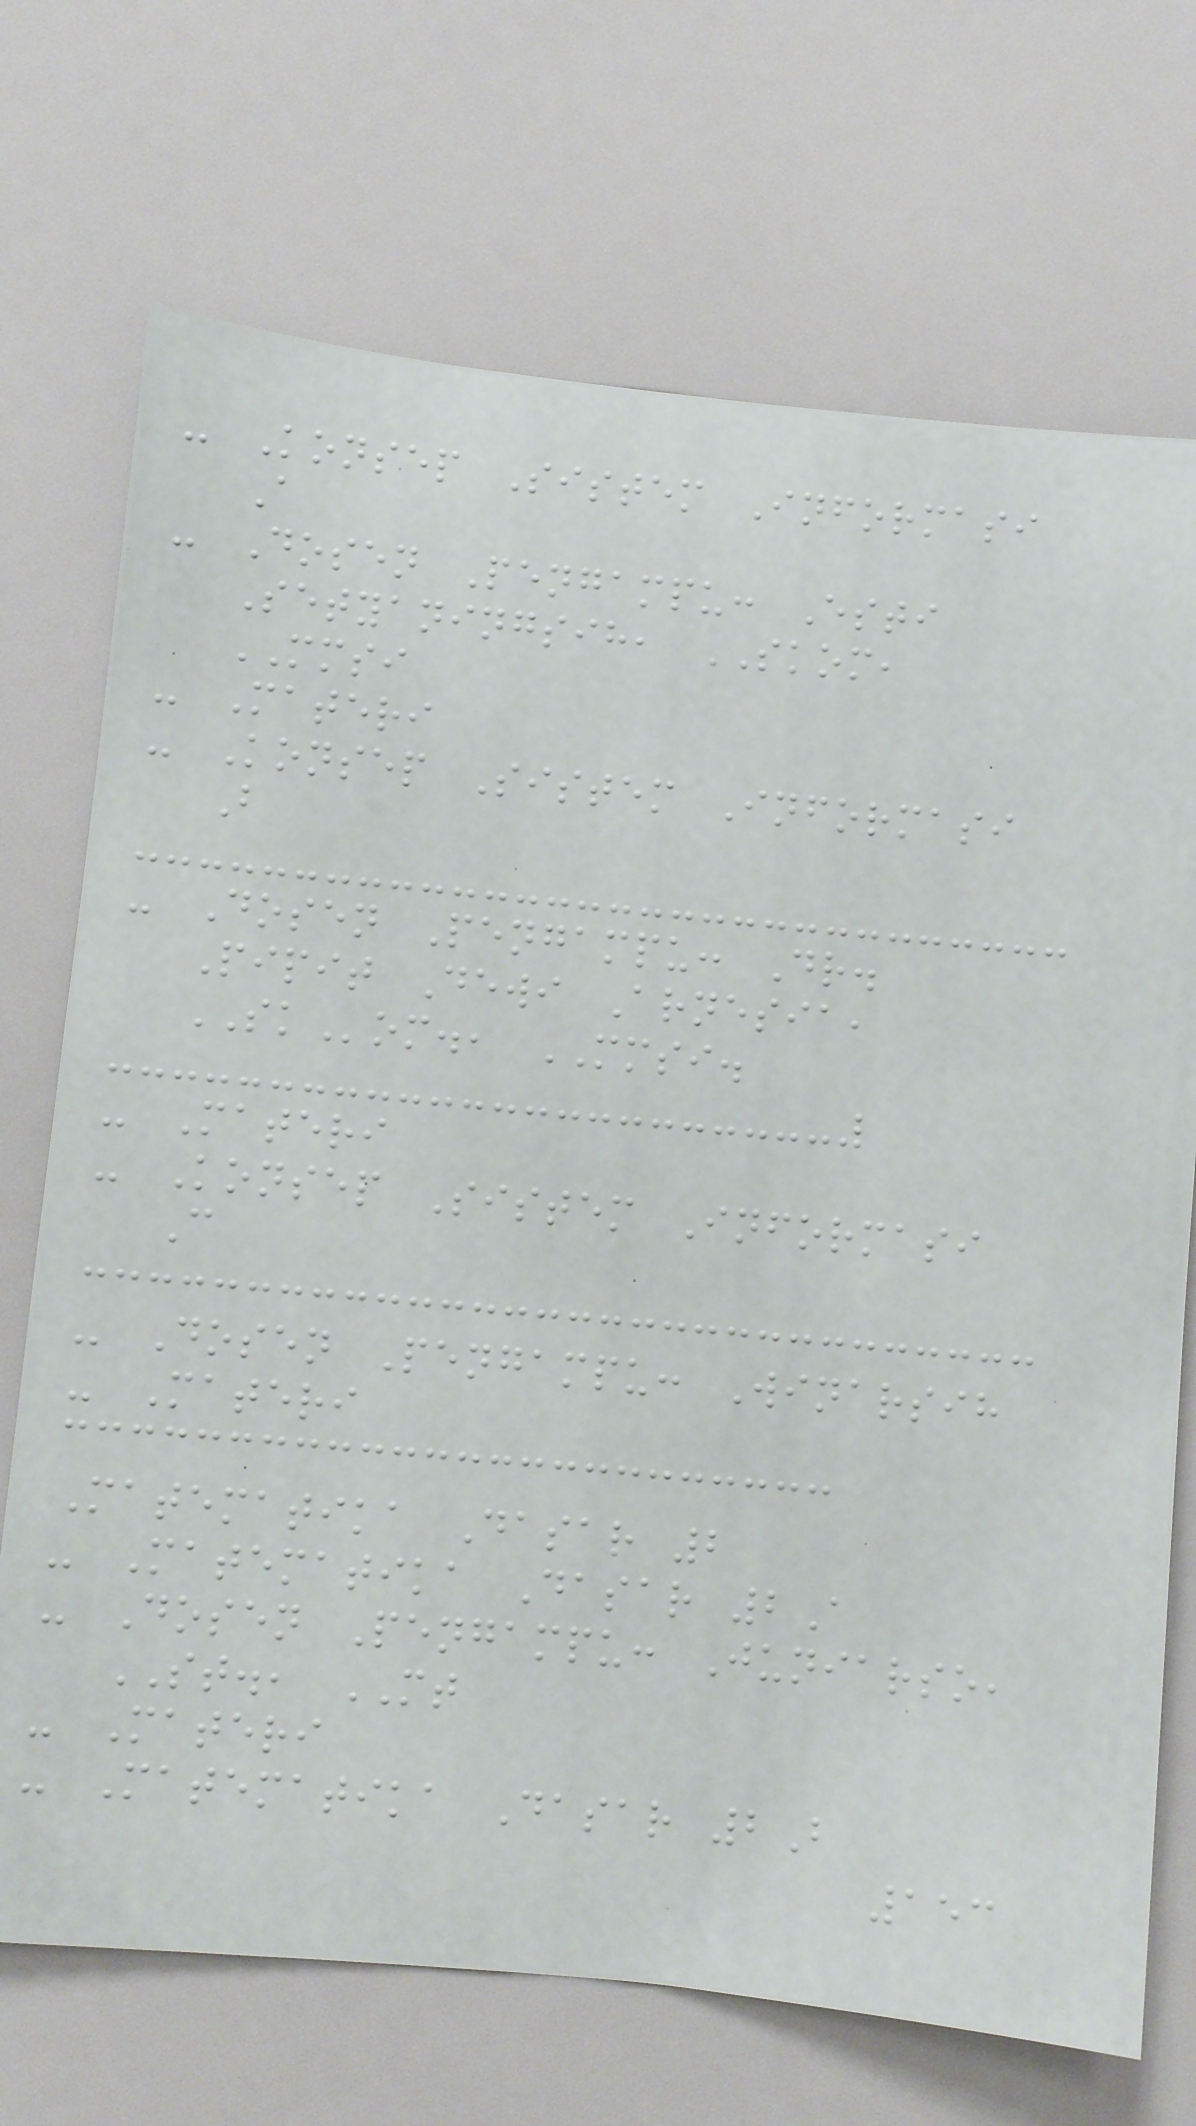- Konsep Sistem Informasi
A
- Dosen Pengampu: Esti
Setyaningsih, SKOM,
MMSI
- Materi
- Konsep Sistem Informasi
B
- Dosen Pengampu: Dr.
Pipit Dewi Arnesia,
SKom., MMSI.
- Materi
- Konsep Sistem Informasi
C
- Dosen Pengampu: Winarsih
- Materi
Matematika Dasar 2
- Matematika Dasar 2A
- Dosen Pengampu: Juniarso,
ST., MT
- Materi
- Matematika Dasar 2B
153
